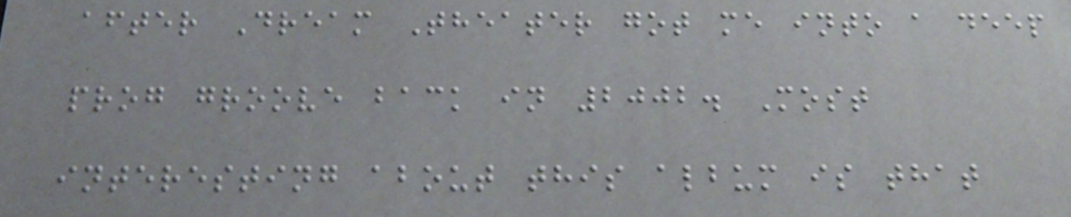after Dream Theater got me into a deep
prog groove back in 2002. Most
interesting about this album is that
